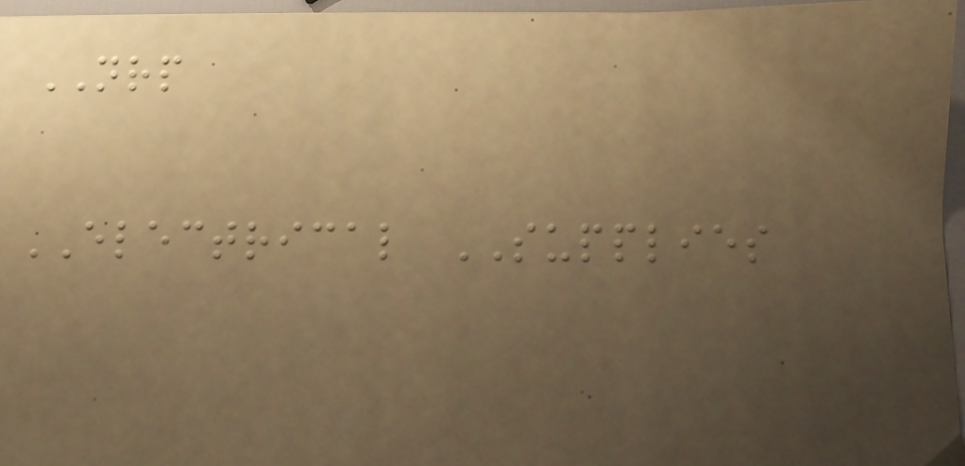NRP
ELECTRICAL SUPPLIES
